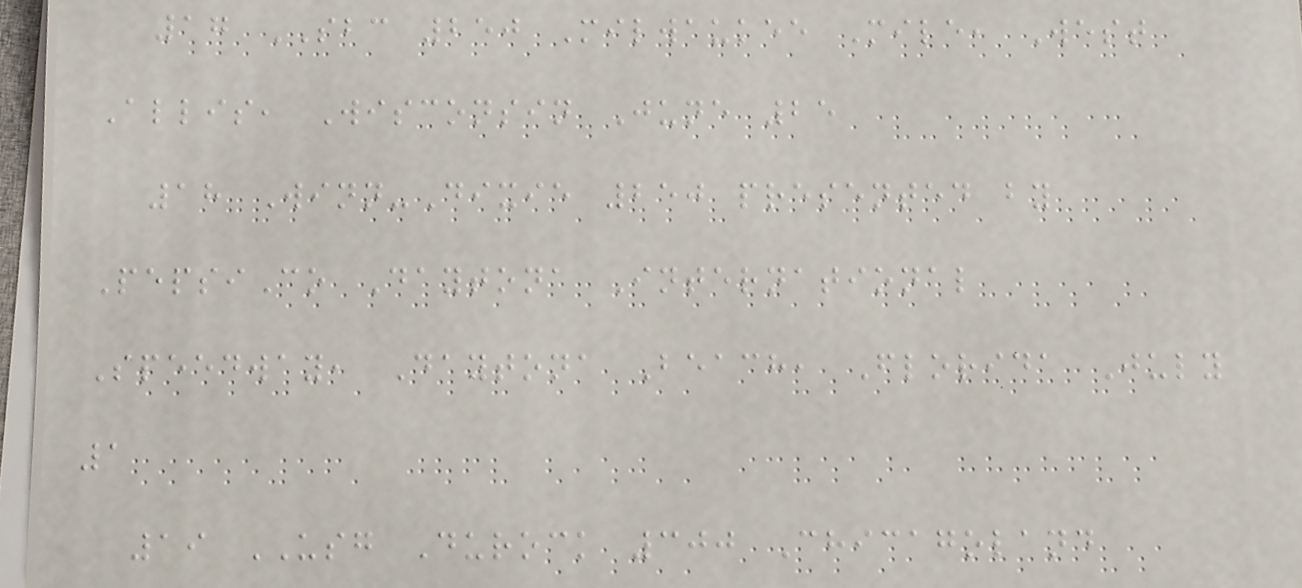17 SBC 250 Milwaukee Mile, West
Allis, Wisconsin June 25
18 Winn-Dixie 250 presented by
PepsiCo Daytona International
Speedway, Daytona Beach, Florida July
1
19 USG Durock 300 Chicagoland
